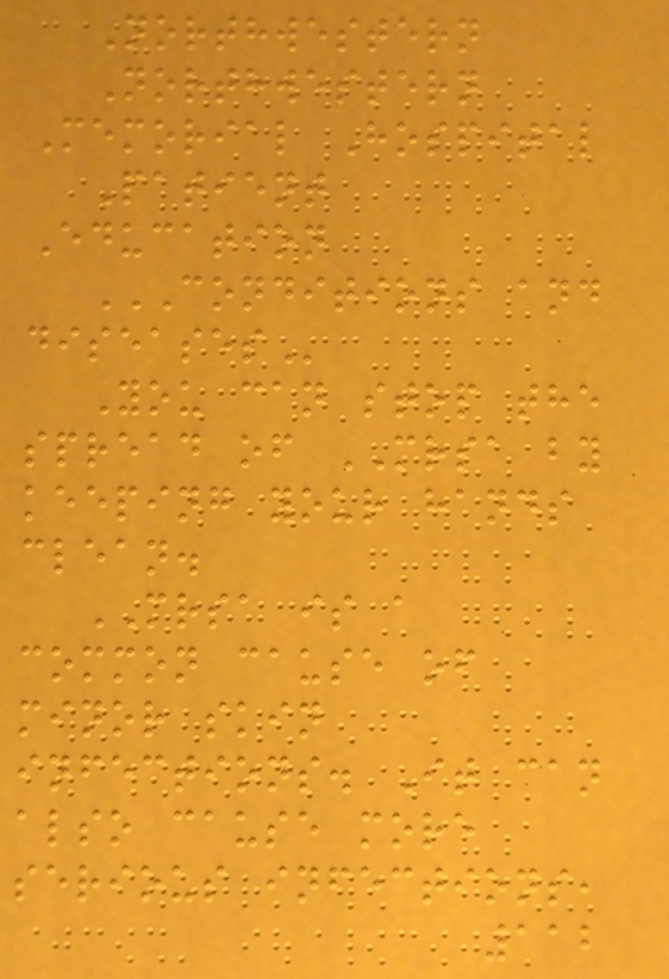Northwestern
Northwestern
Memorial Hospital
Patient
Education
CONDITIONS AND
DISEASES
You can stop the
spread of MRSA by
keeping your hands
clean.
MRSA is a
common cause of
minor skin
infections. It can
also cause more
serious infections,
112
